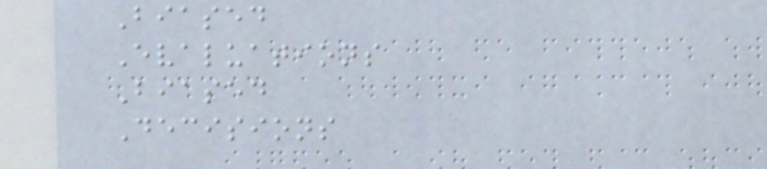Biased
Evaluations
Biased
Decisions
